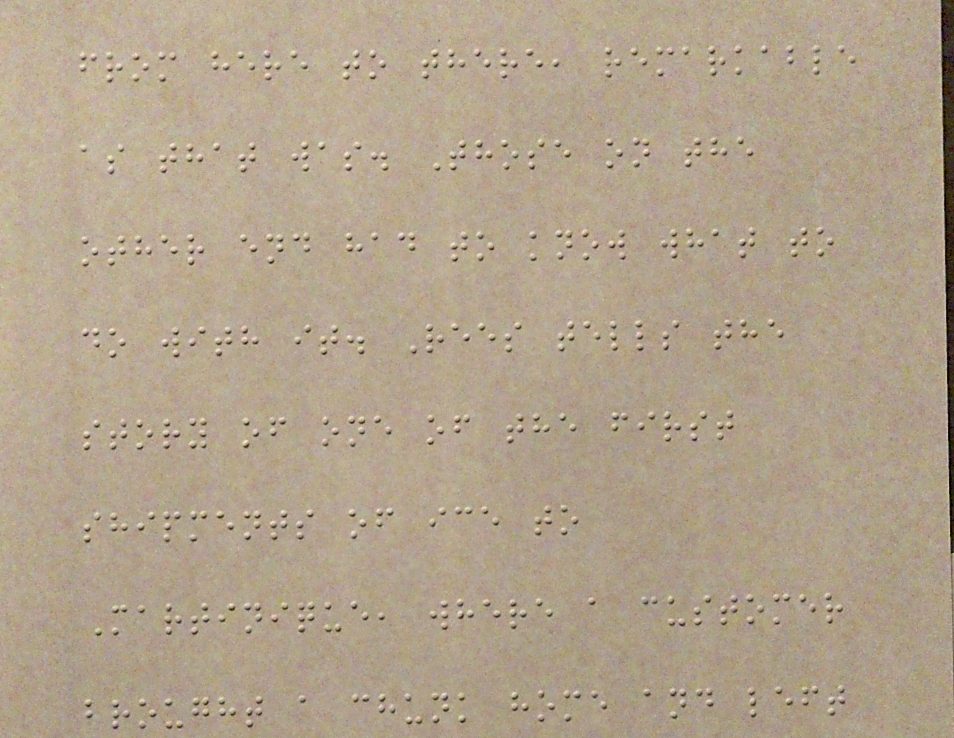from here to there, remarkable
as that was. Those on the
other end had to know what to
do with it. Rees tells the
story of one of the first
shipments of ice to
Martinique, where a customer
brought a chunk home and left
